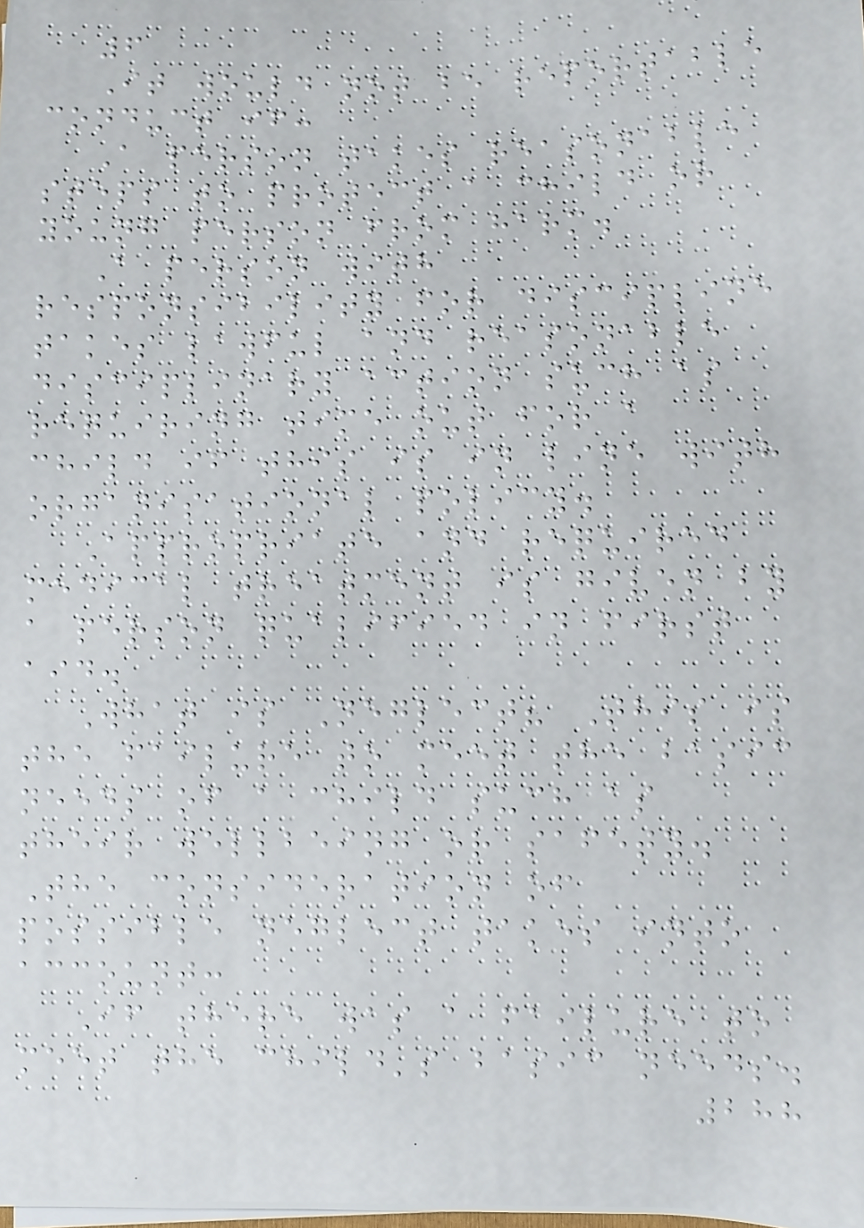6
It would not be reportable
conduct if:
A person takes reasonable
steps to protect a child or
young person from harm.
A person with
responsibility for discipline
takes lawful and reasonable
disciplinary action such as
requiring time out for a
child if this is in line with
organisational policy.
Appropriate and required
medical treatment is given by
a person qualified in first
aid.
What is Neglect? This is
the failure to meet the basic
needs of a child such as
their wellbeing or safety.
The consideration of
possible neglect takes into
account:
If there was a failure to
meet the child's basic needs.
288
